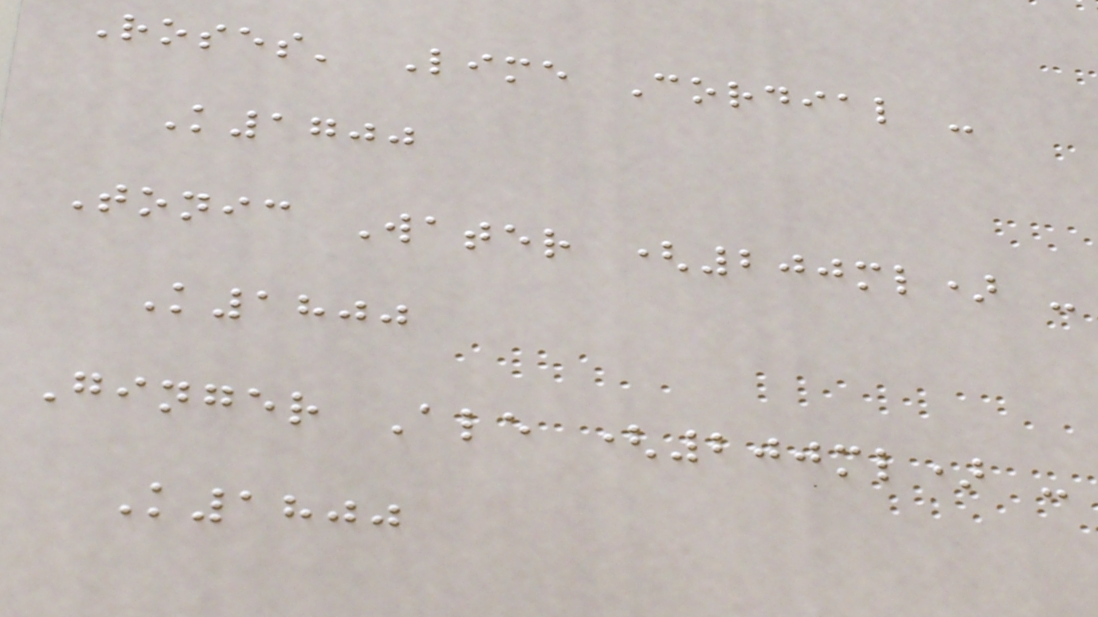Roses' Lime Cordial -
K1700
Tonic Water (200ml) -
K1800
Ginger Ale (200ml) -
K1800
